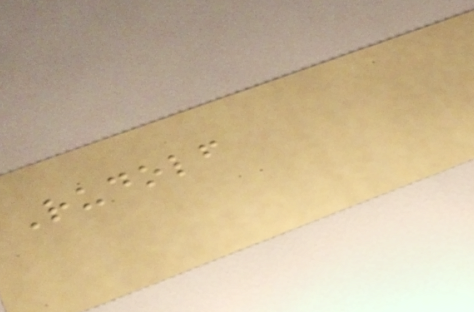Rudolf
